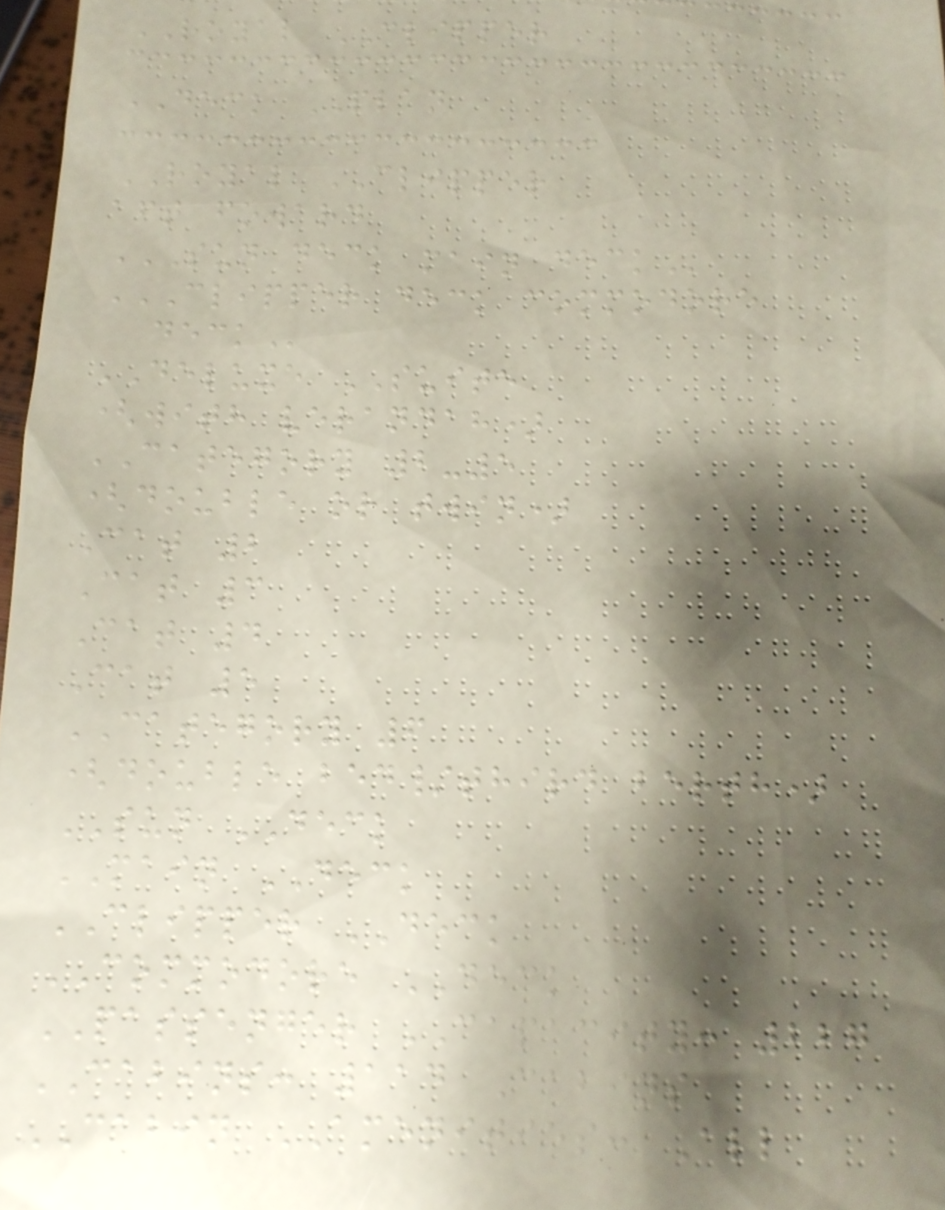ROYAL CLIPPER
DECK PLAN
ROYAL CLIPPER
aft foward
SUN DECK MAIN DECK
CLIPPER DECK COMMODORE
DECK
DELUXE SUITE
(with verandah)
CATEGORY 2-5
(double or twin)
Cat 2
Cat 3
Cat 4
Cat 5
CATEGORY 6
(double bed/third berth)
SUN DECK
MAIN DECK
CLIPPER DECK
COMMODORE DECK
PASSENGER CAPACITY: 227
CABINS: 114 Cabins
CABIN AMENITIES: All
